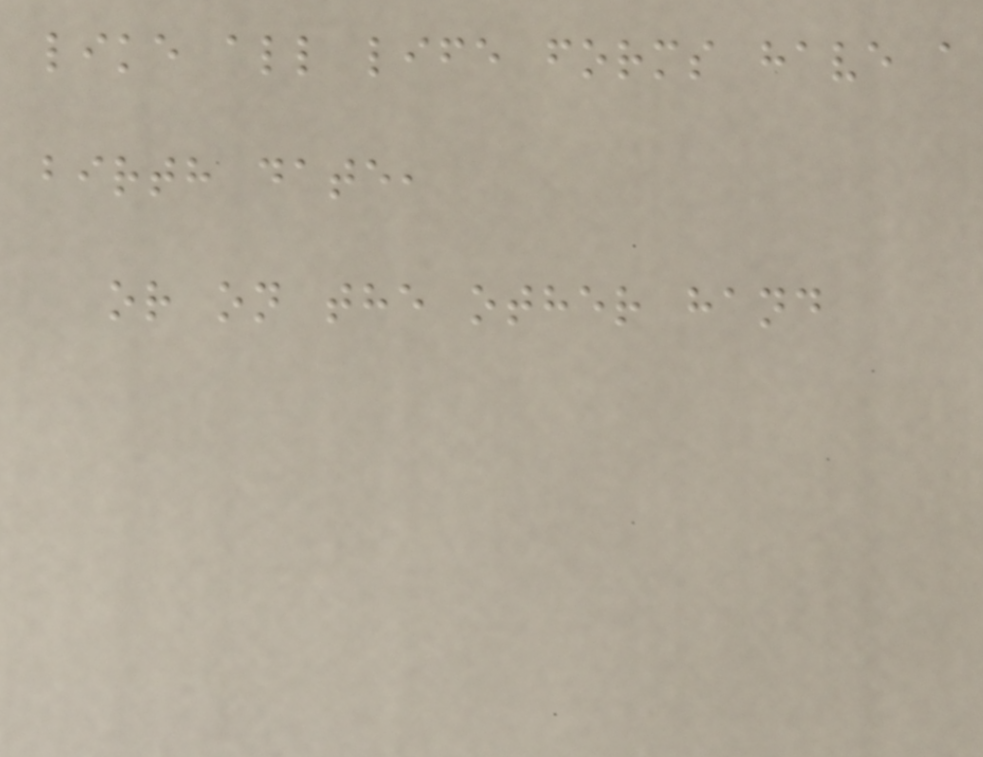like all life forms have a
birth date,
or on the other hand
